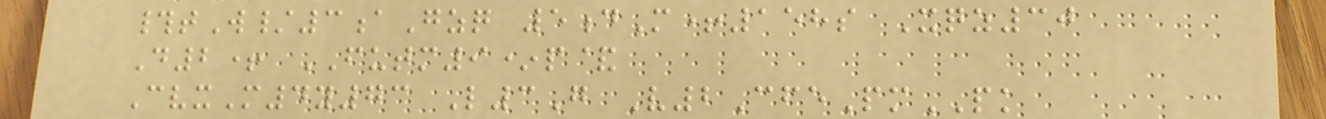#tW/3aGzq 5dM+158s Xqz30
D2+ FUTM9*p&
CvxM4y73 L3G V2CfePmPK
